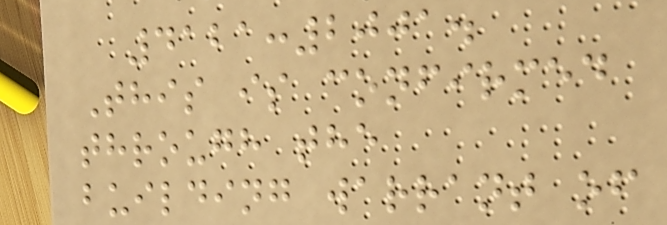4121:2001.
This is confirmed
through the
building warrant of
